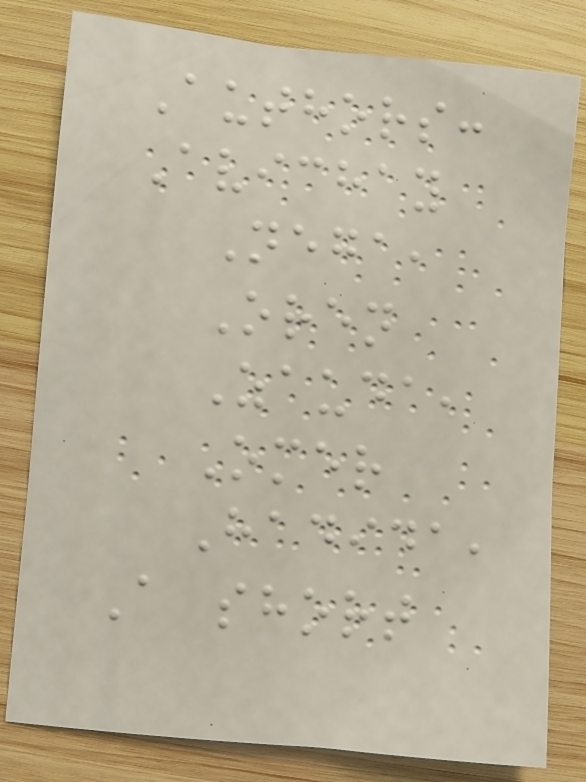Authors:
Avichay
Nega,
Oren
Zauda,
Omer
Hadida,
A short
